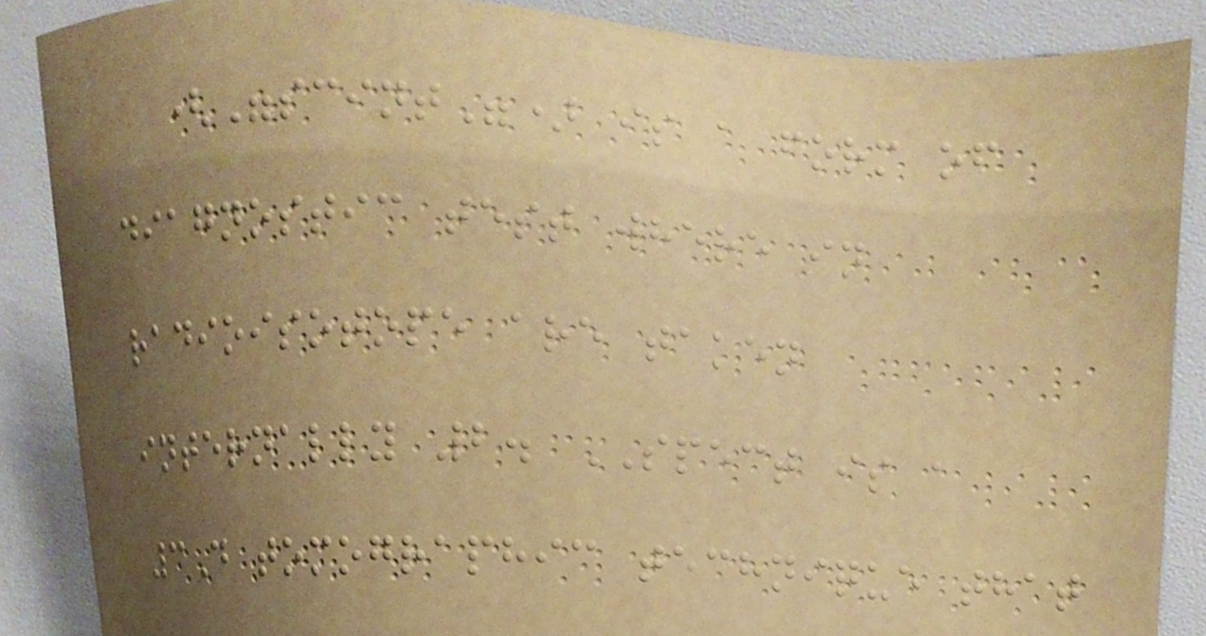("scint") is a form of
diagnostic test where in
radioisotope are taken
internally 2. SPECT is a
3D tomographic technique that
